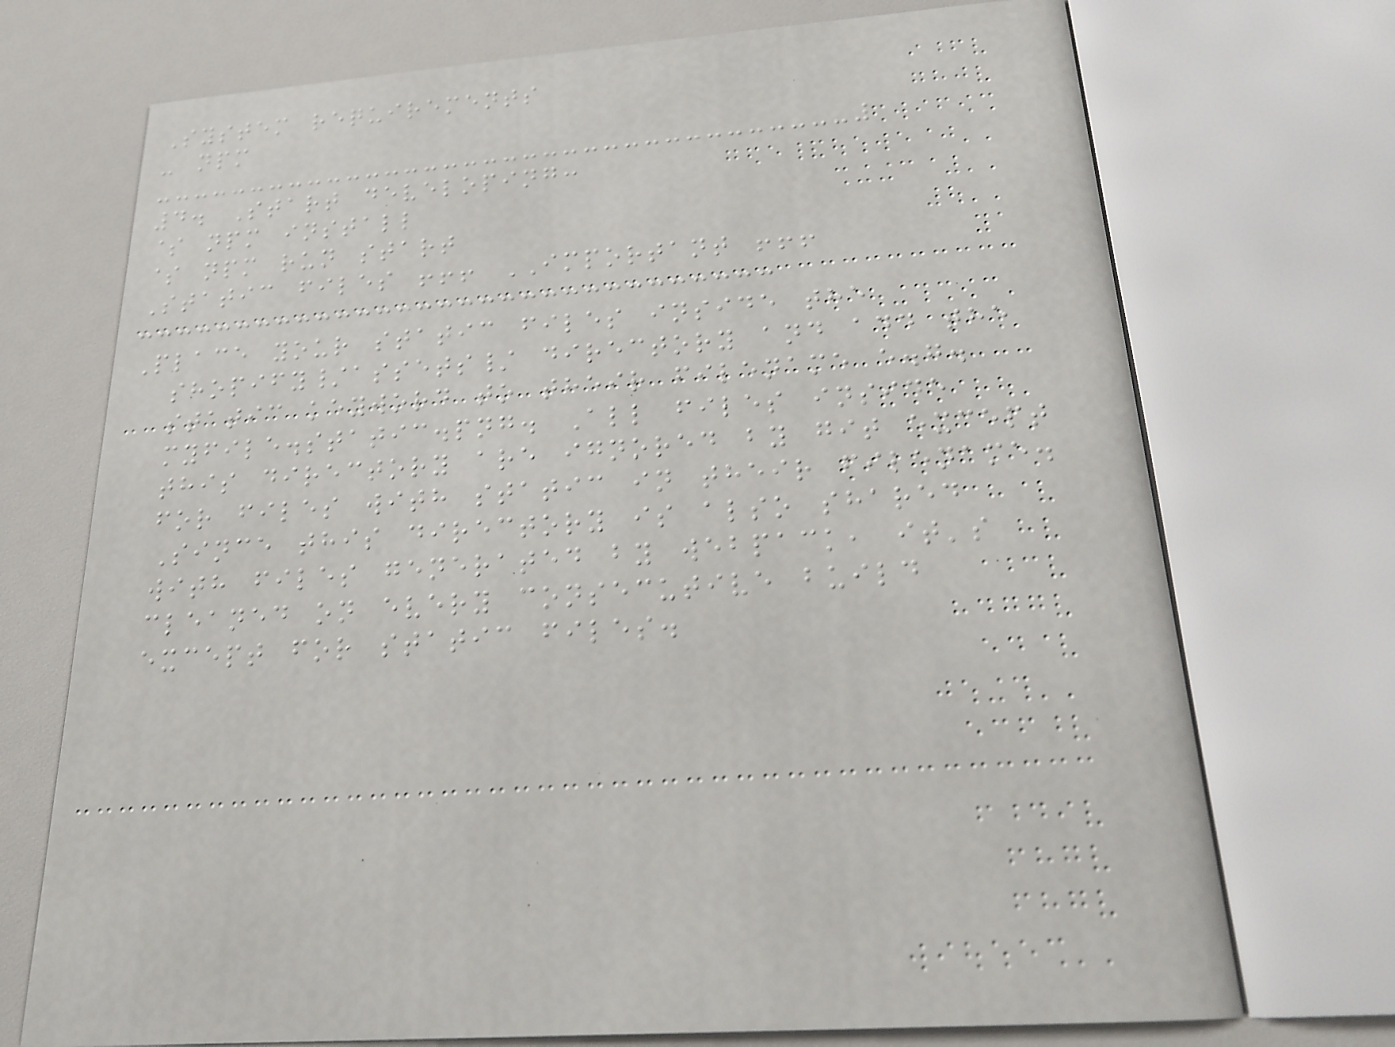System requirements
- npm
4. Start developing:
$ npm install
$ npm run start
Static files !!! IMPORTANT !!!
Place your static files inside the
shopify/assets/ directory and add the
static keyword to their filename e.g.
myfile.static.png. All files inside
this directory are ignored by git except
for files with static in their filename.
Since this directory is also shared
with files generated by webpack, it's
cleaned on every consecutive build
except for static files.
